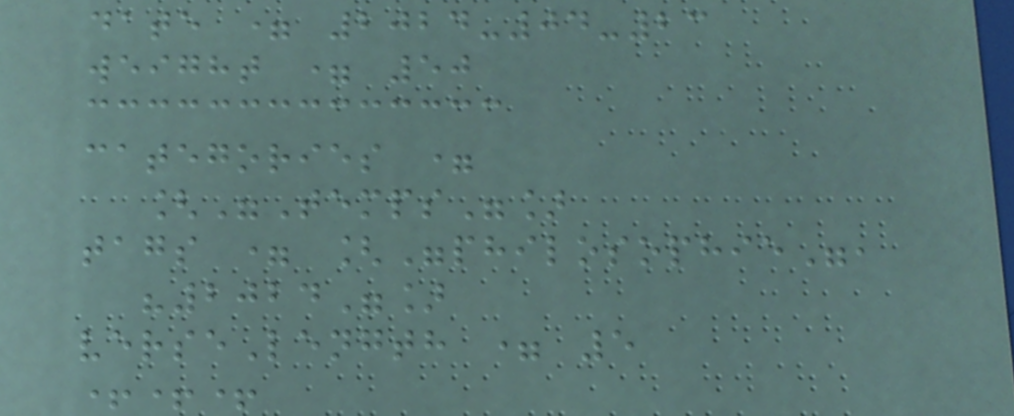date = 2024-04-23
weight = 50
categories =
["Temps"]
tags = ["philosophie",
"2024"]
verseLength = 5
+++
